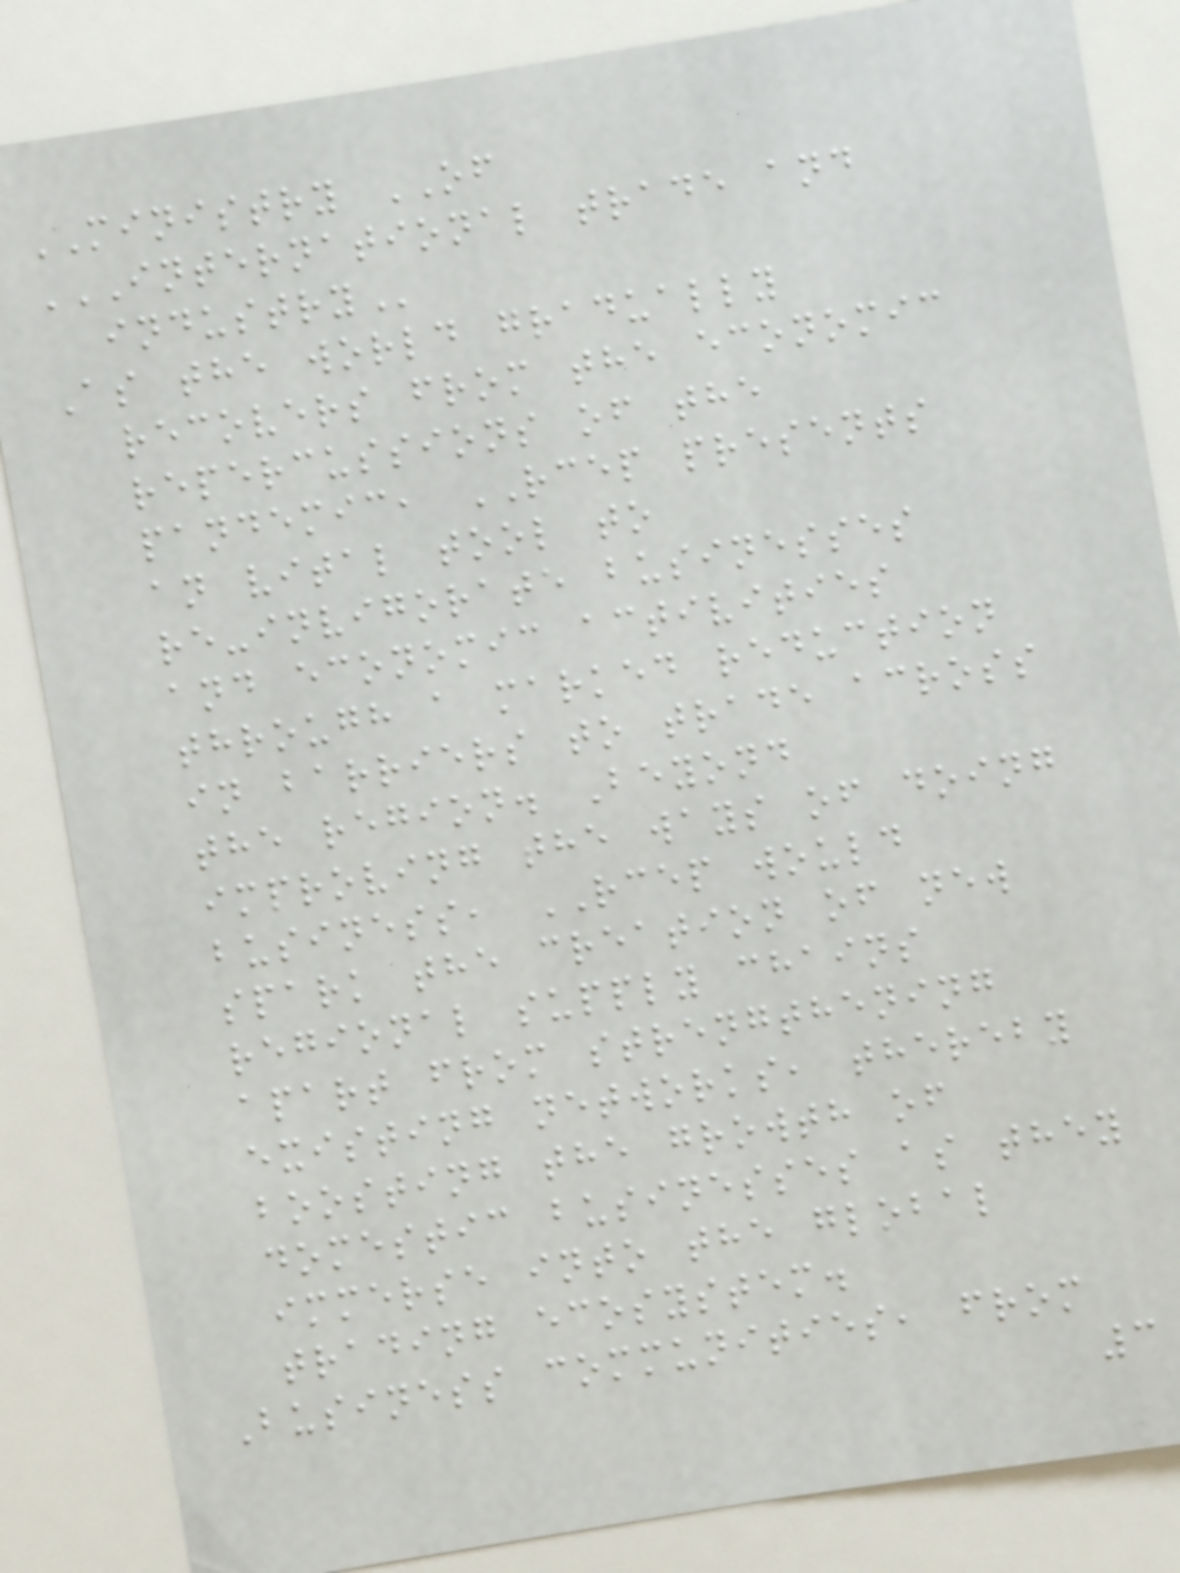MINISTRY OF
INTERNATIONAL TRADE AND
INDUSTRY
As the world gradually
recovers from the economic
repercussions of the
pandemic, RCEP presents
an vital tool to
re-invigorate businesses
and economic activities
through a marked reduction
in barriers to trade across
the region. Beyond
improving the ways of doing
business, RCEP would
spark the creation of new
regional supply chains
apart from strengthening
existing networks, thereby
boosting the growth of
domestic businesses as they
immerse into the global
trading ecosystem.
Business communities, from
3
